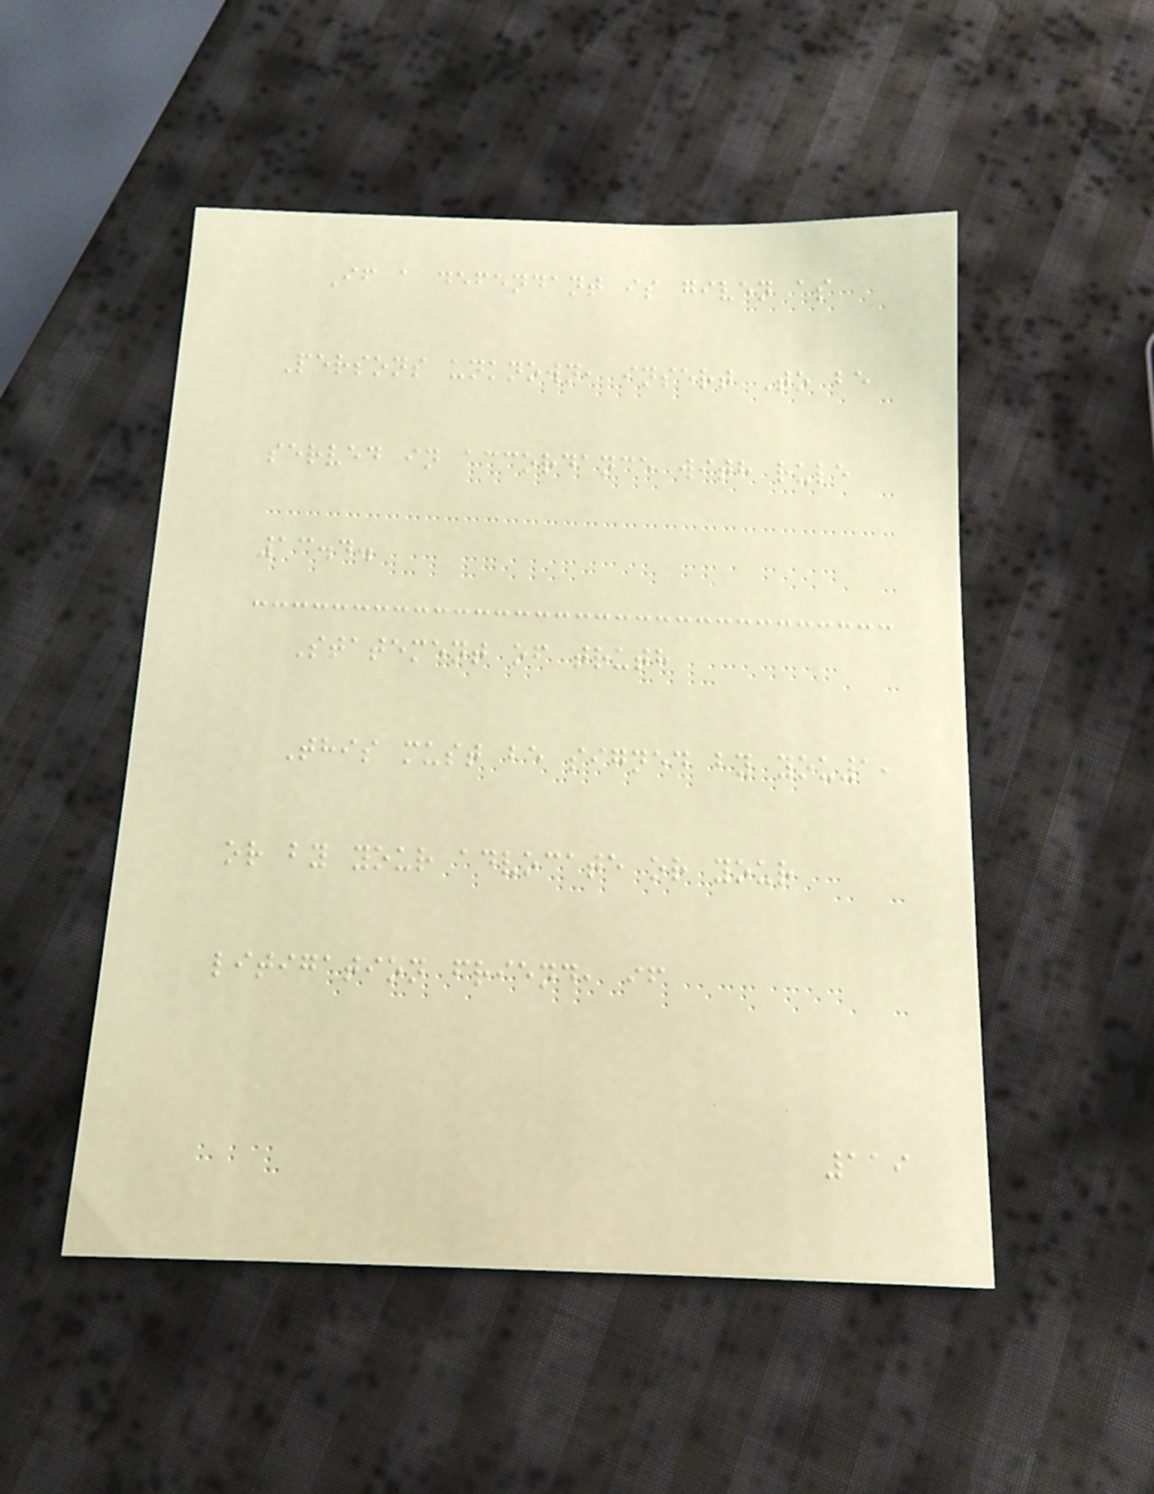If a defendant is given as
Persons unknown, insert To be
served in accordance with rule
13.4.
Statement of truth
This must be signed by you1,
or by your advocate or your
litigation friend, if
119
